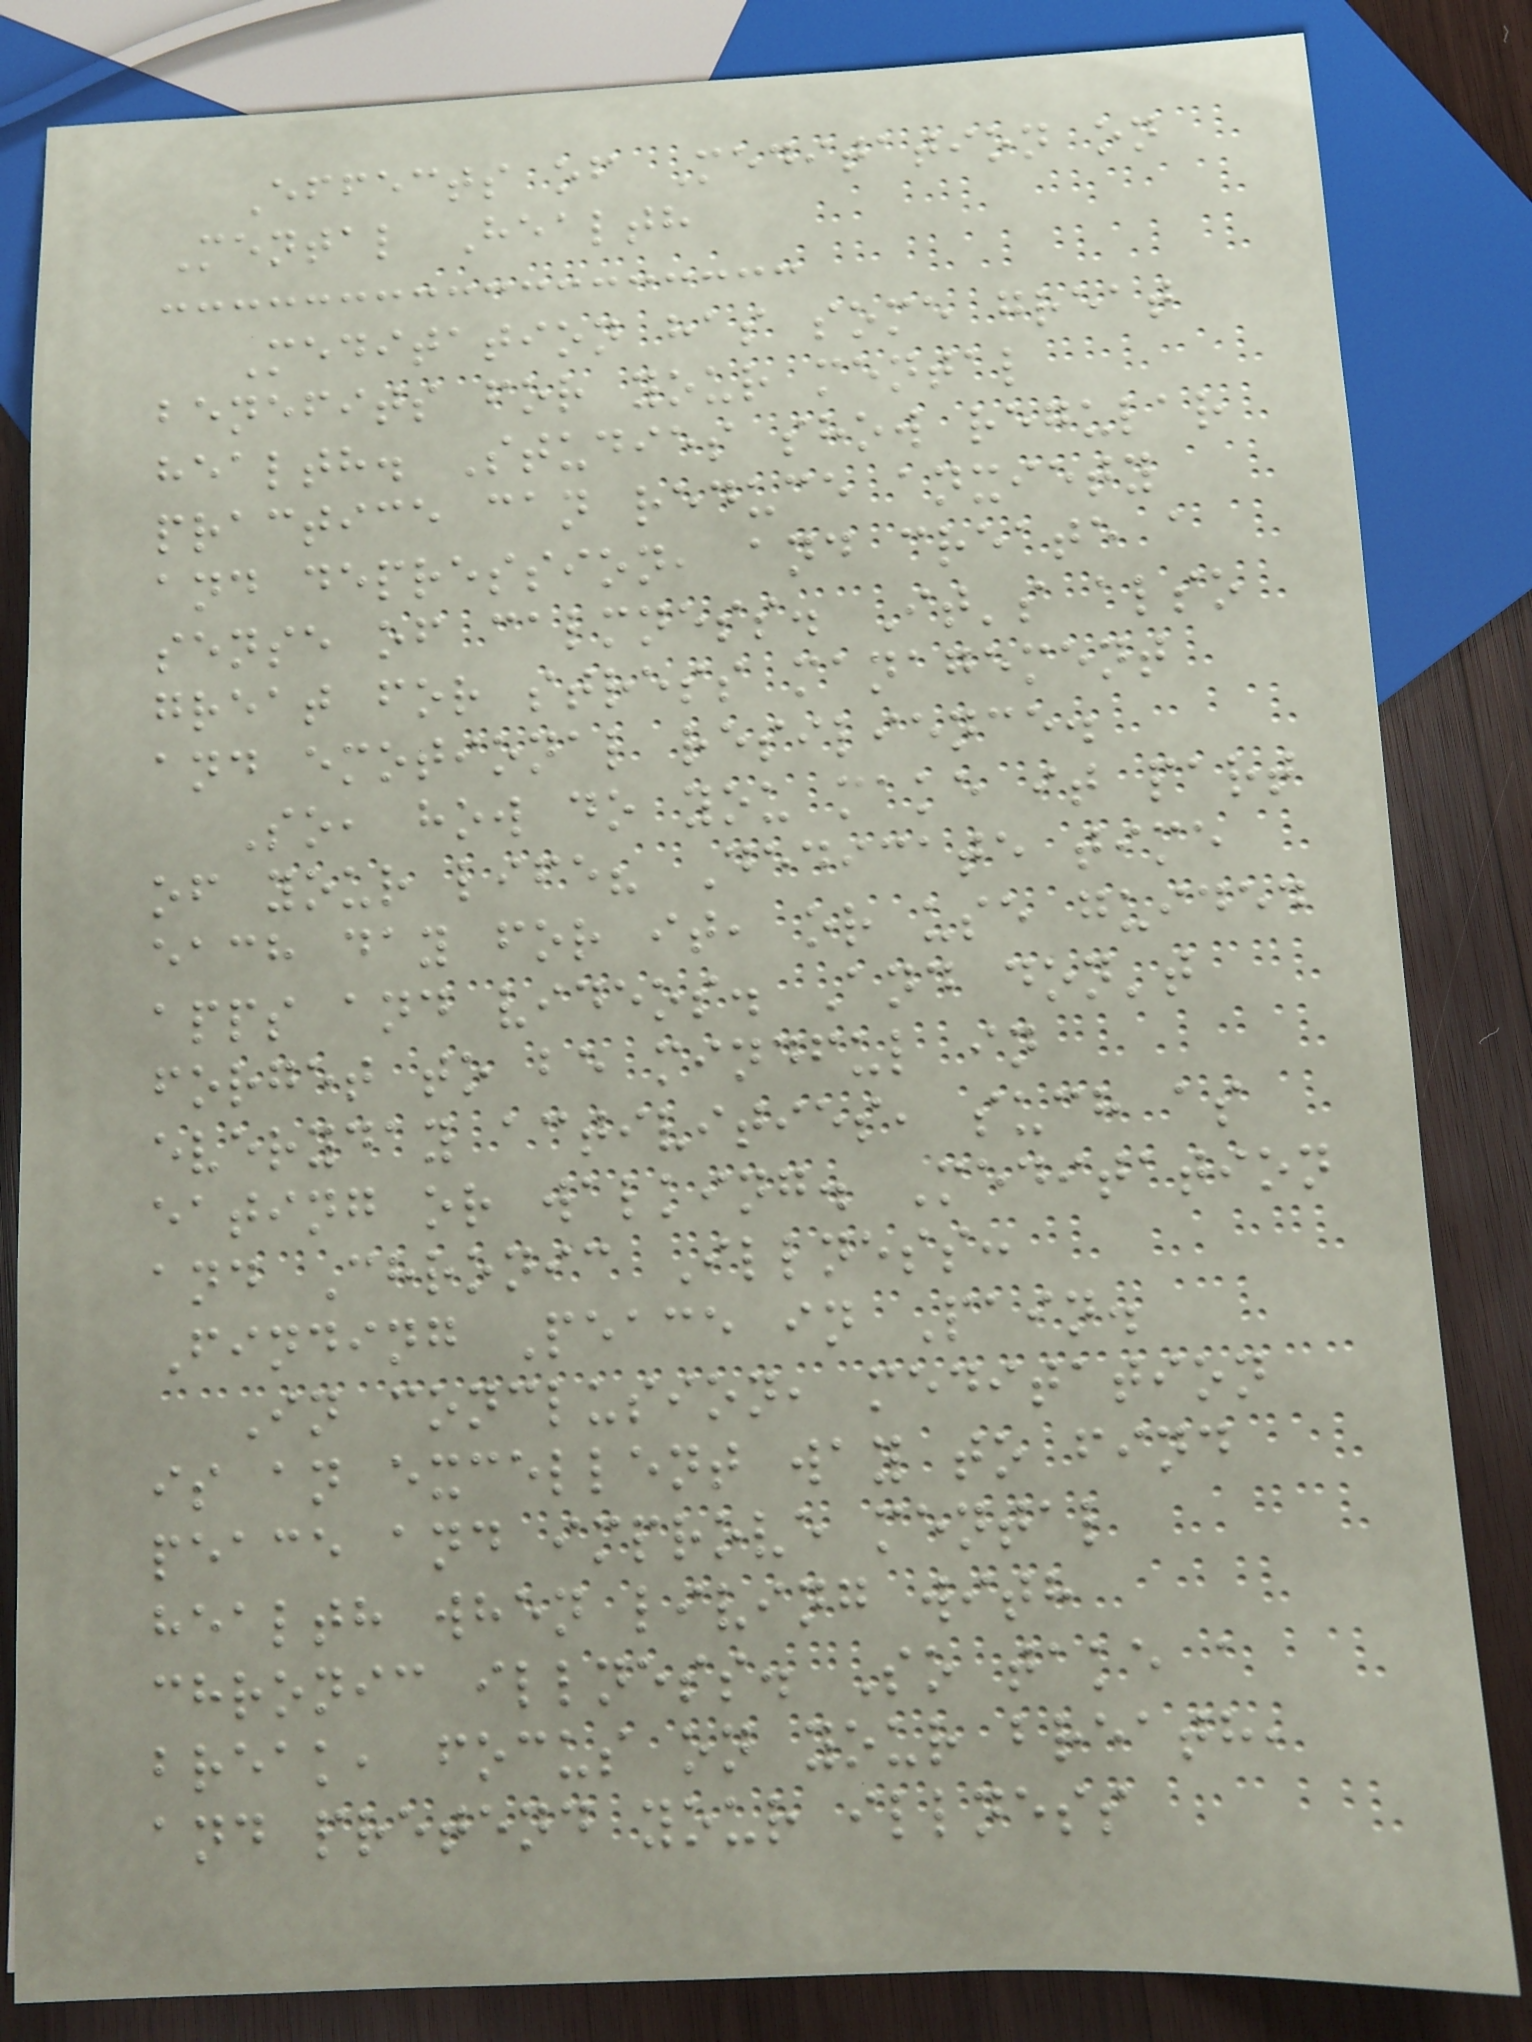Effects of Meditation on
Mental Health
Meditation has some great
benefits for your mental
health. Studies show regular
practice can reduce anxiety
and depression, and create a
sense of calmness. It's also
great for stress management
and emotional resilience.
So, how do you make it part
of your life? Dedicate time
each day for it, or use guided
apps and videos. And don't
forget to be mindful in
everyday activities, such as
eating or walking. Meditation
and Chronic Illness:
Finding Peace in Pain.
In conclusion, meditation
is an excellent way to find
peace and improve mental
health when living with
chronic illness. So take a
break, focus on your breath,
and pretend your illness
